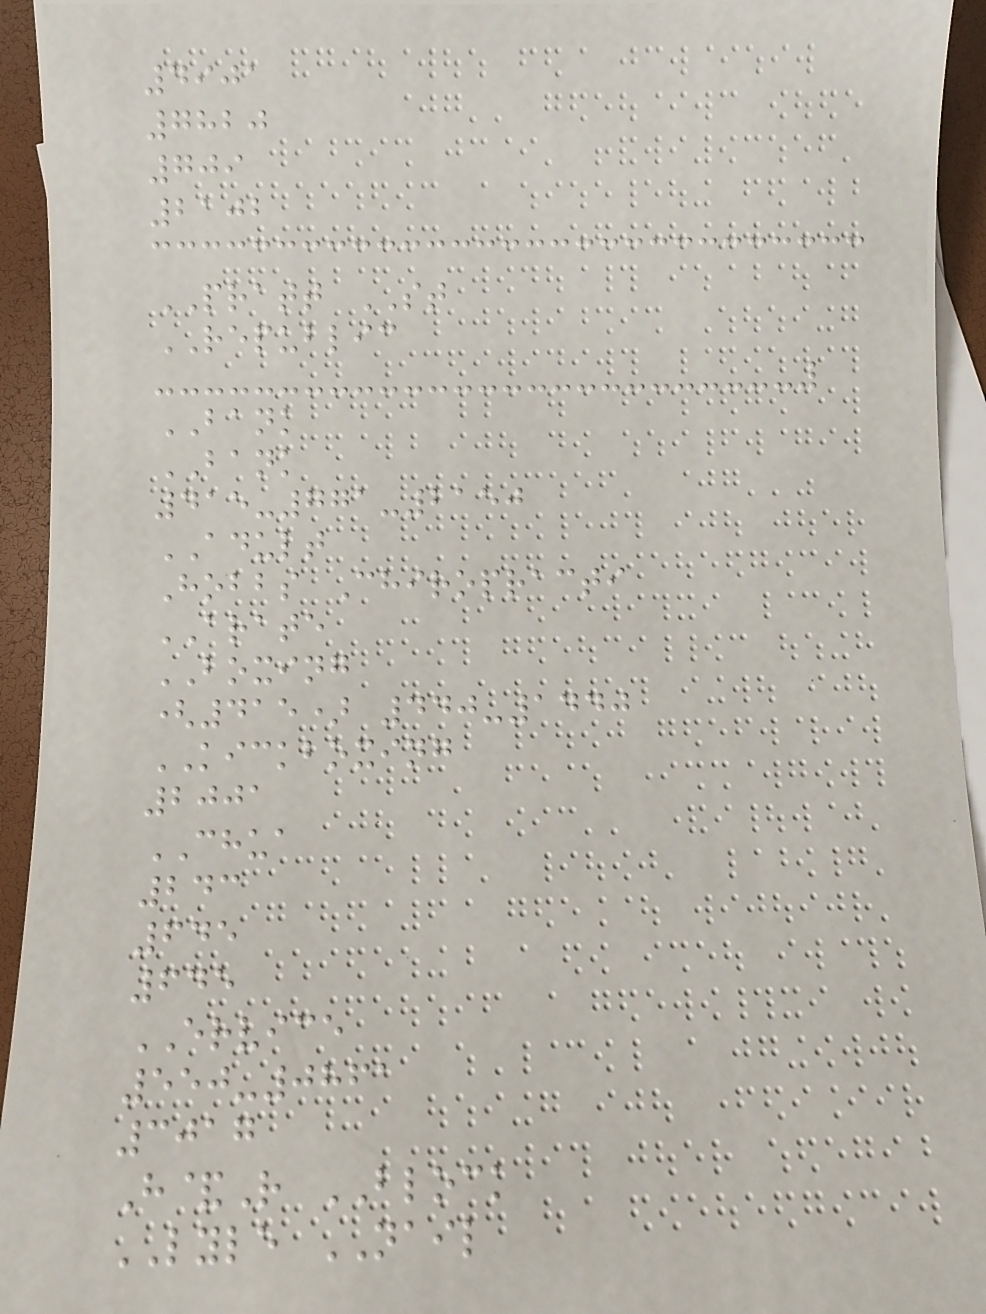4901
7820
709
2102
PRATT ST
REPUBLIC
BANK
BANK
415-771-2150
ADULT
Hobbs Chiropracti
ARATE
BOXING
(415) 440-1440
KICKBOXING
2001
CHUA
243
645
645
ERVICE
550-0861
3017
H&R BLOCK
LYLE NAIL
